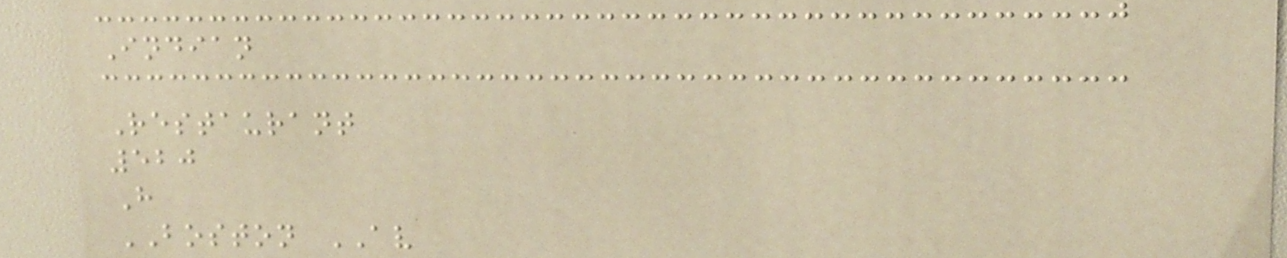Indian
Restaurant
520
H
BOSTON AV
